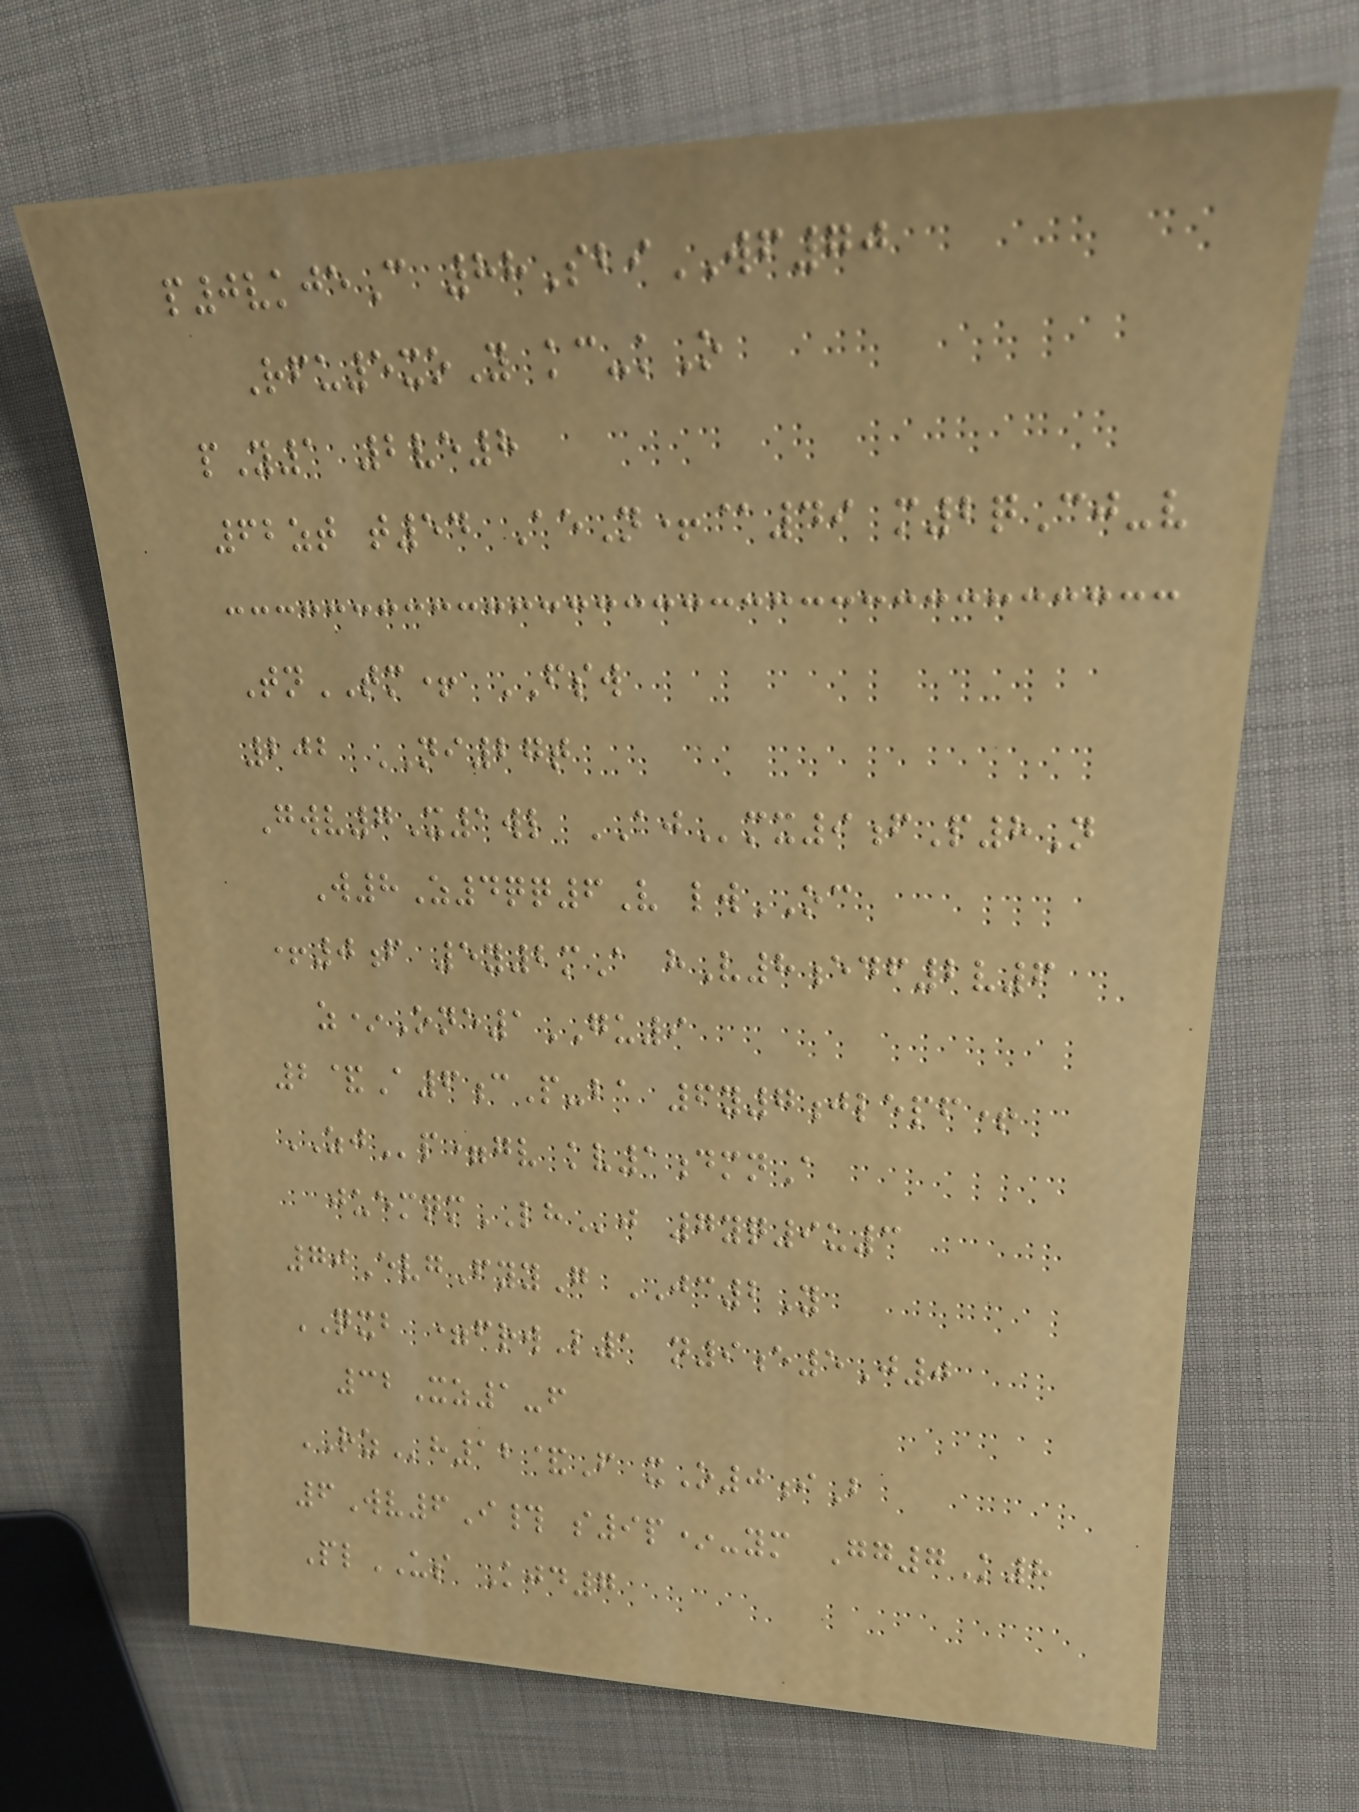p0vkjeC 88SbiWF70
Rfu5xoY kc-kO
pY1 2ve8
62zt t54 AeN+@49 m2qCj-v
TnTM+ FSW
202 NI27t
Gwv7X1wl AJmx9fP8N
W8Z4qq6V lwOC
+0f 5y2mA hV8edf2v6
z*One1GU9
2&A6cP-ba 6y7jlepf+
ZJp=gv kv1dmnA
juemqmLHj 7yq9u3
70EvgFyyG JC2Y
QXB =frwL1 n9e5J0
32Xz1-f
RZh12&F xO0iB
6Wv6I# s9p*-ym Gg7K8
PlUS Kjd7
